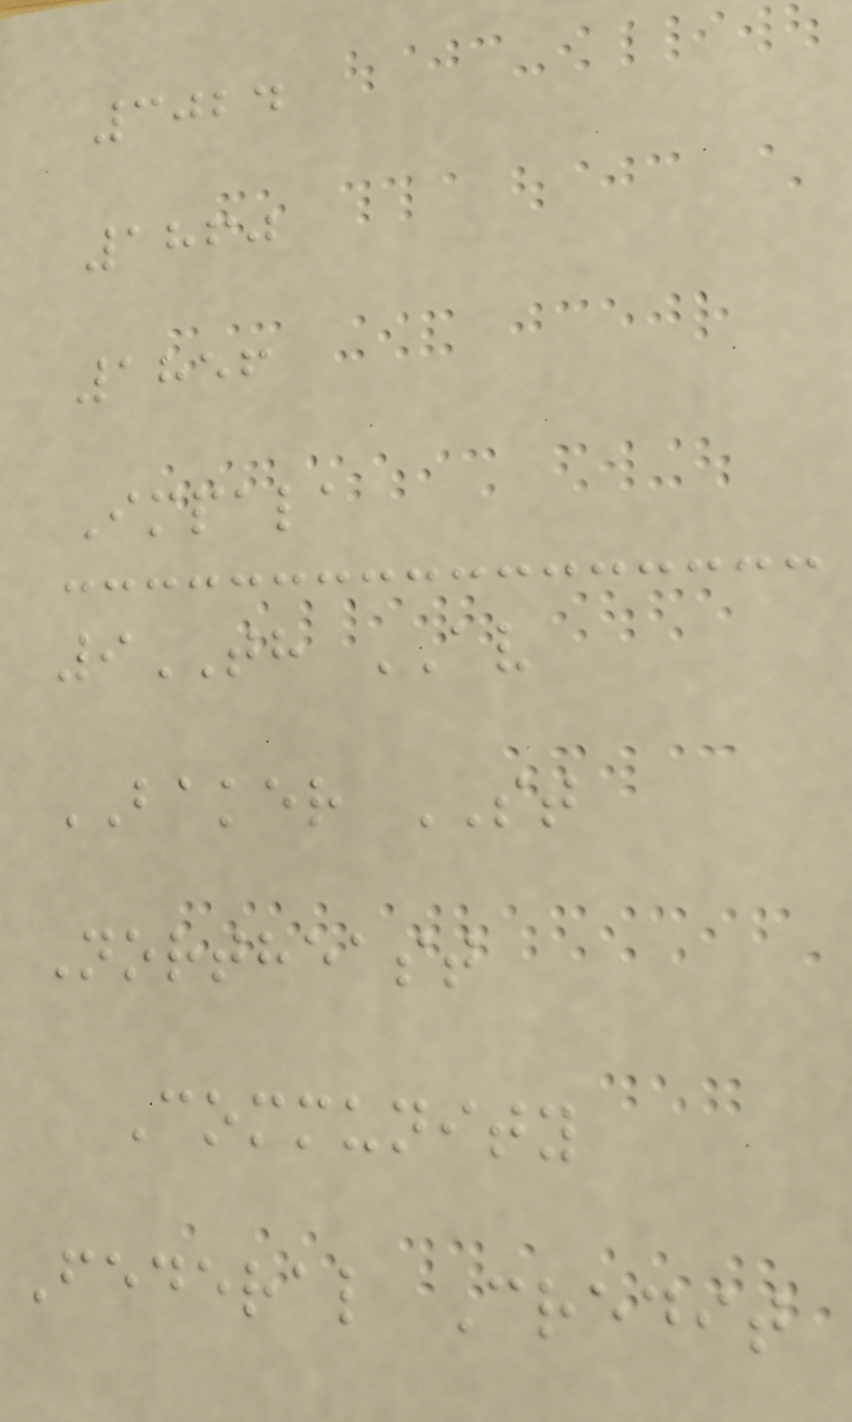3024
1860
1856
Impala
9TH AV
BAKER ST
Northeast
Community
Federal Credit
